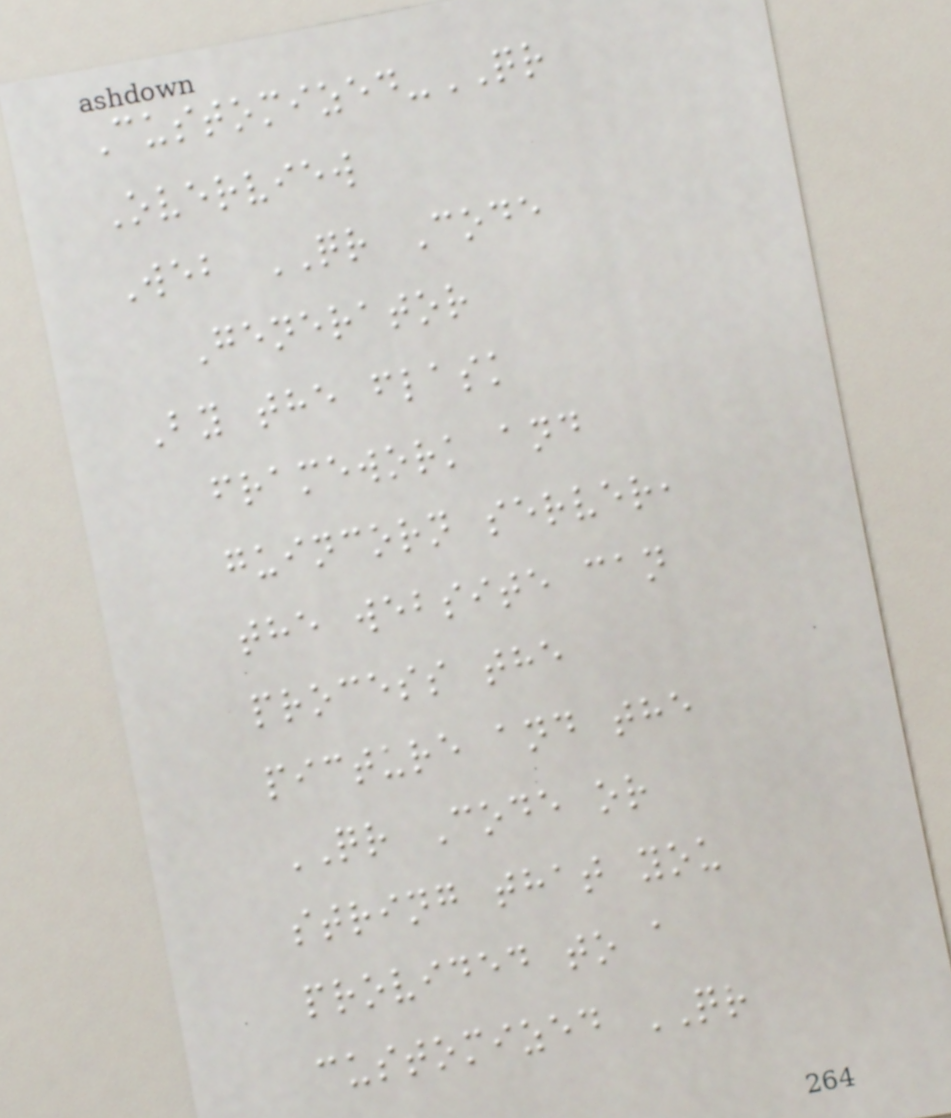Customized-QR
Overview
Web QR Code
Generator
By the flask
framework and
guincorn server,
the website can
process the
picture and the
QR Code or
string that you
provided to a
customized QR
